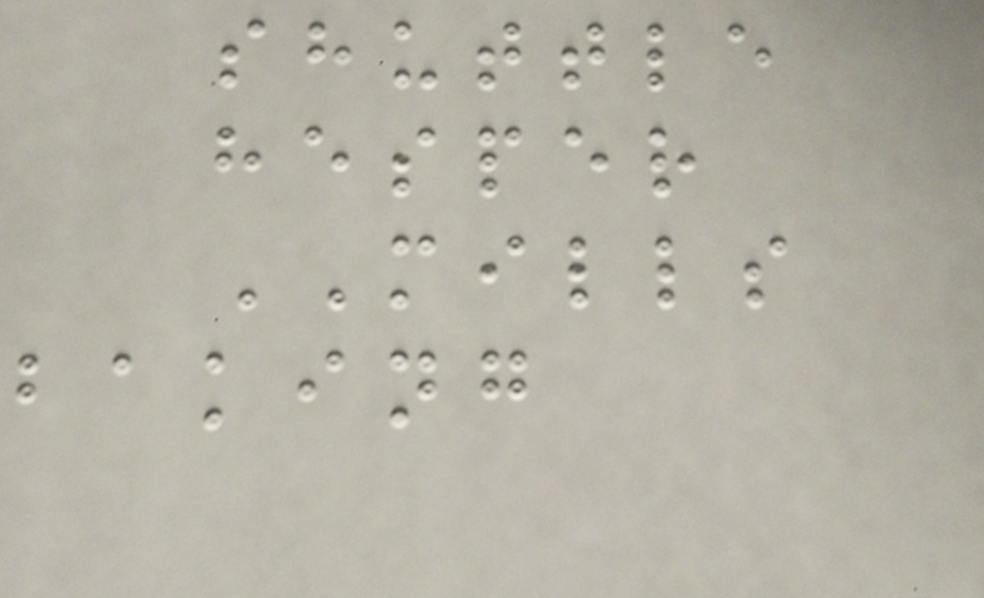shuttle
hesper
MILLS
baking
